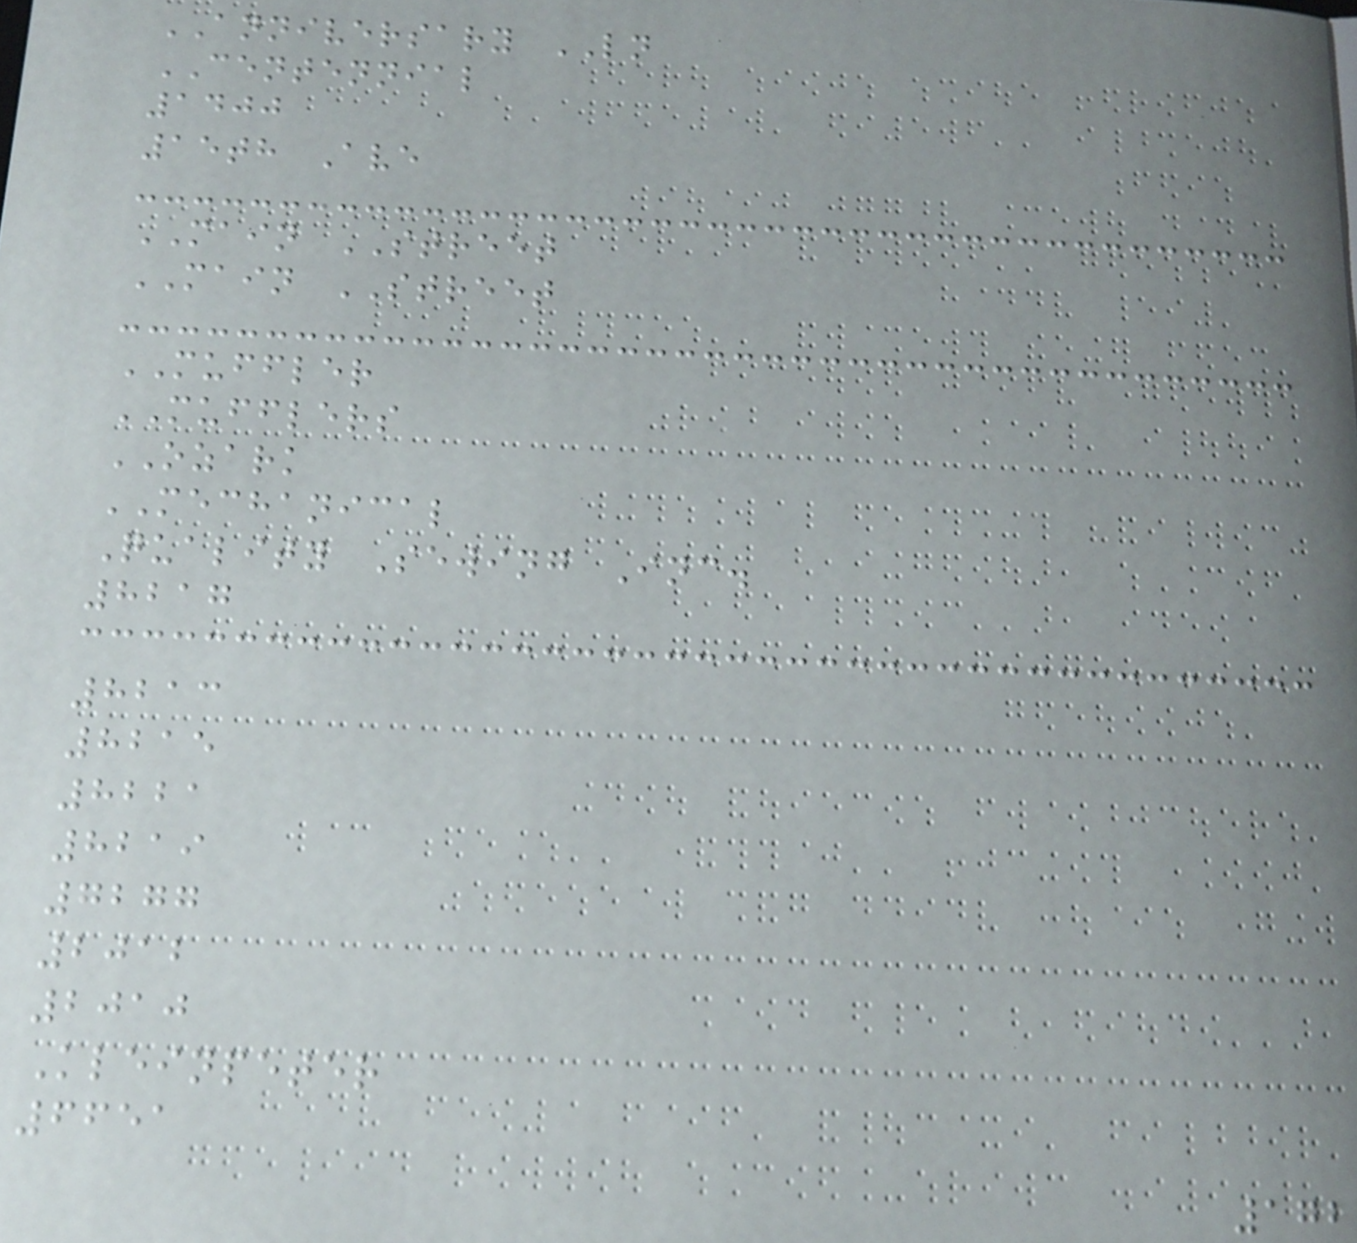ANNIVERSARY LN
CENTENNIAL
1400
15th Ave
MAIN STREET
MAIN STREET
MUFFLER
MUFFLERS
OZARK
MECHANICAL
Quality Sewing Inc.
8217
8213
8215
8221
8219
7277
2012
2010
Kleinpeter
6651
172
